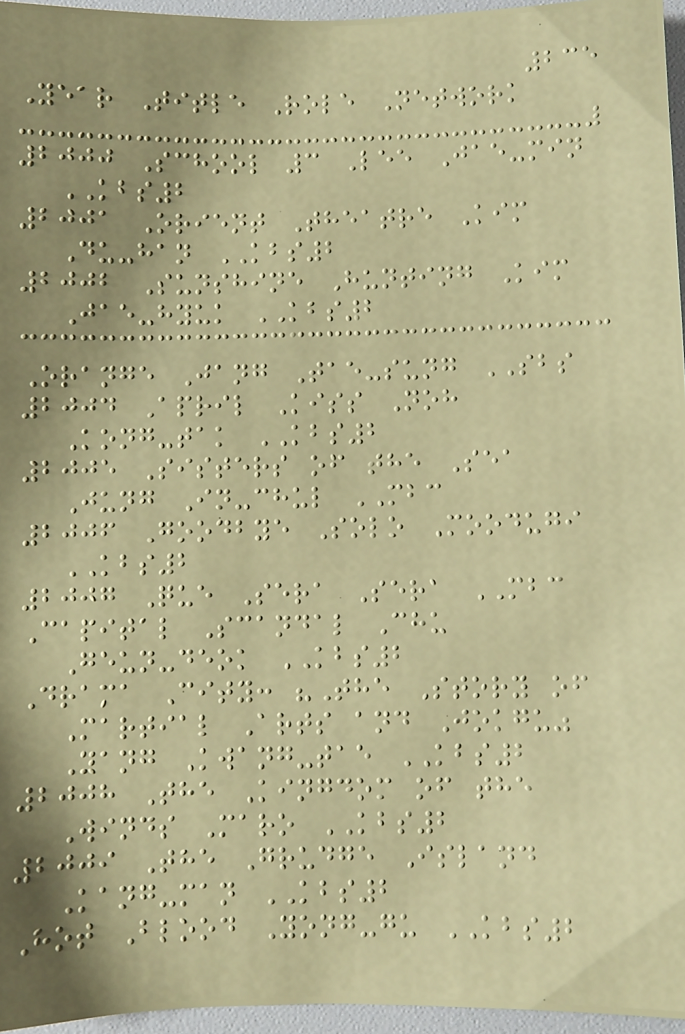235
Year Title Role Network
2000 School 3 Lee Jae-min
KBS2
2001 Orient Theatre Kim
Du-han KBS2
2002 Sunshine Hunting Kim
Jae-hyuk KBS2
Orange Jang Tae-sung SBS
2004 April Kiss Noh
Kong-tak KBS2
2005 Sisters of the Sea
Jung In-chul MBC
2006 Goodbye Solo Moodugi
KBS2
2007 Que Sera Sera MBC
Capital Scandal Chu
Geun-deok KBS2
Drama City: "The Story of
Martial Arts and Jokgu"
Yang Kwang-tae KBS2
2008 The Kingdom of the
Winds Maro KBS2
2009 The Grudge Island
Kang-man KBS2
Hot Blood Yong-gu KBS2
